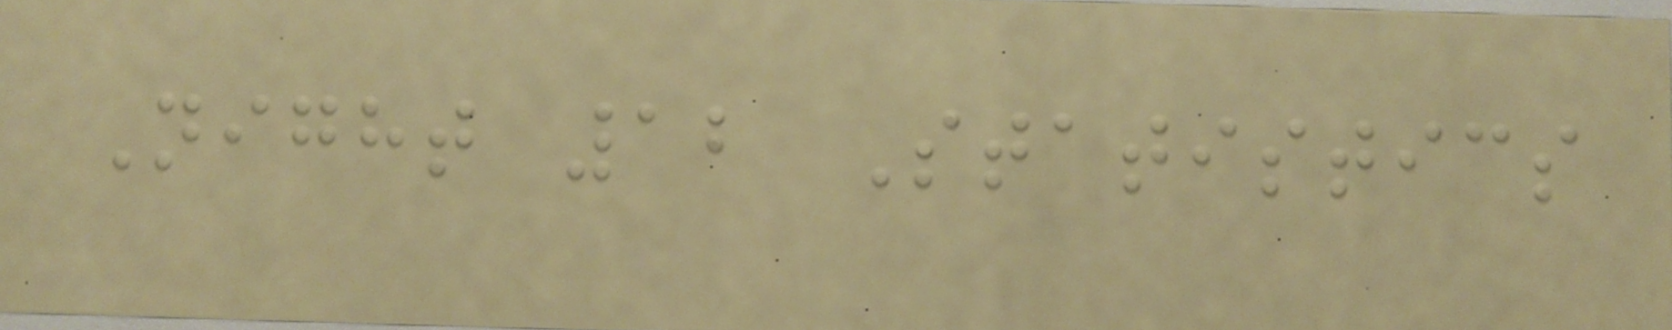Night 12 Statistics
